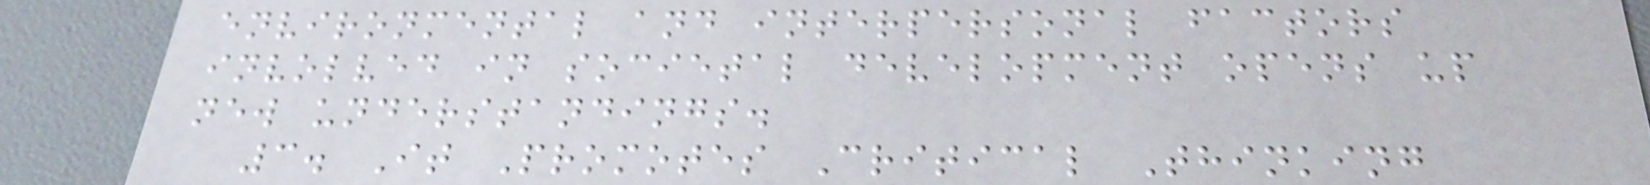environmental and interpersonal factors
involved in societal development opens up
new understandings.
3. It Promotes Critical Thinking
